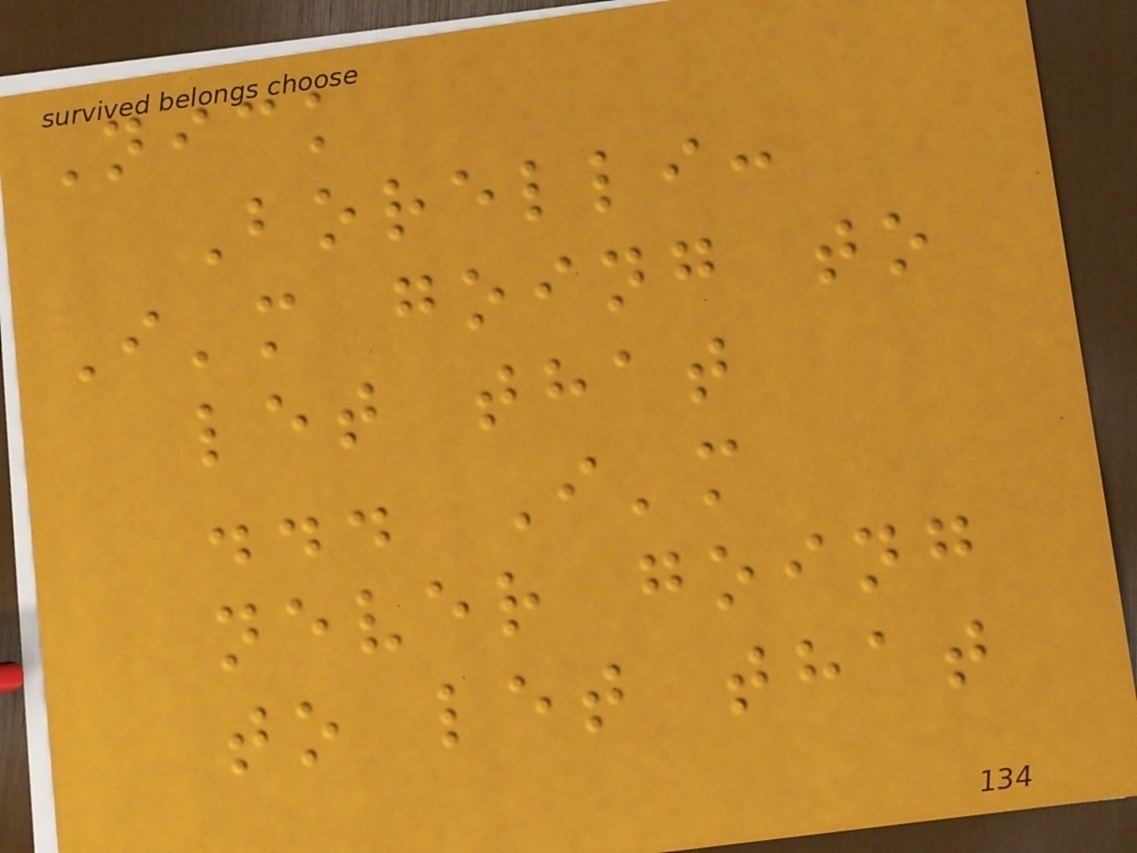Nick
Borelli:
I'm going to
let that
... I'm
never going
to let that
